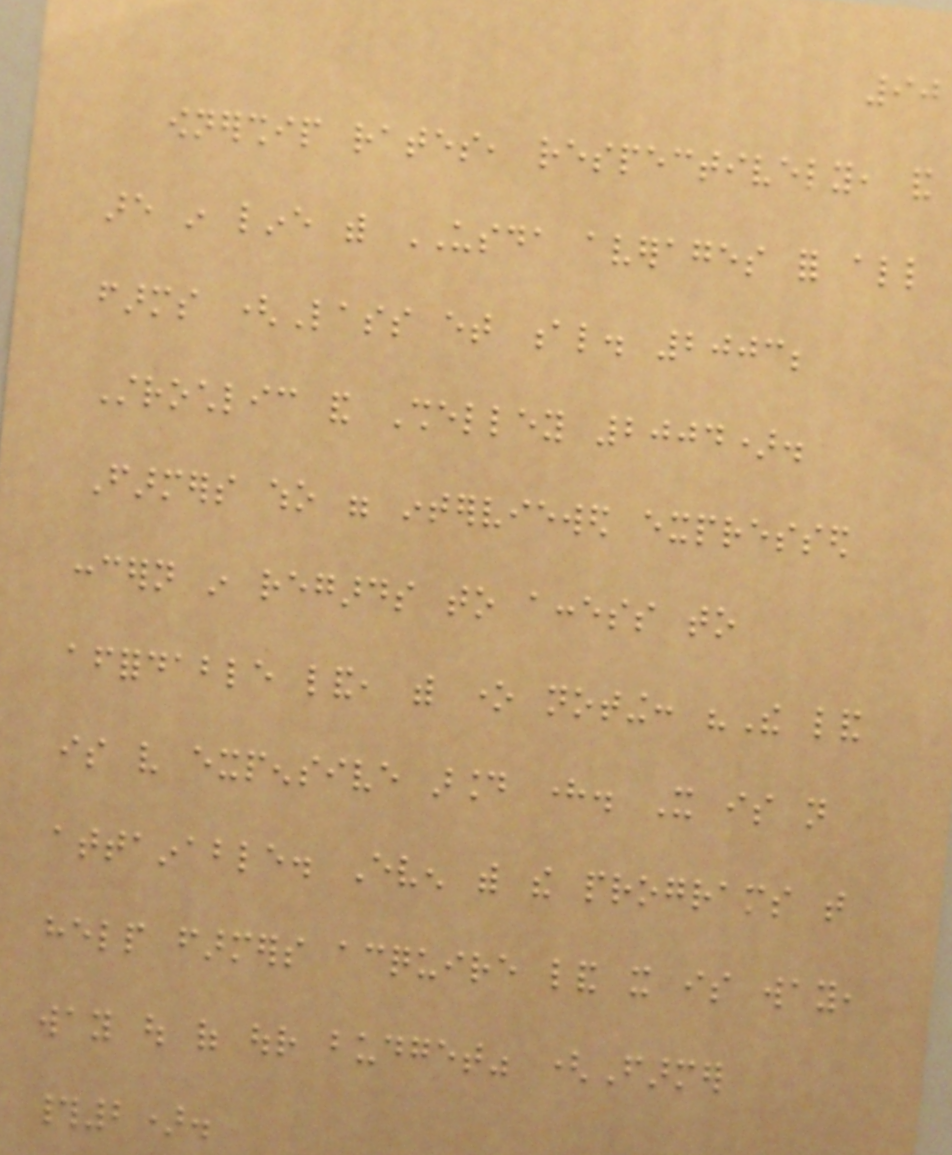90
ownership rates, respectively, and
are in line with USDA averages for all
farms (Lass et al. 2003;
Strochlic and Shelley 2004).
Farmers who were interviewed expressed
concern in regards to access to
affordable land, with one noting: "The land
is very expensive around here. It is not
attainable. Even with the programs that
help farmers acquire land it is way,
way out of our budget" (Farmer
#2).
